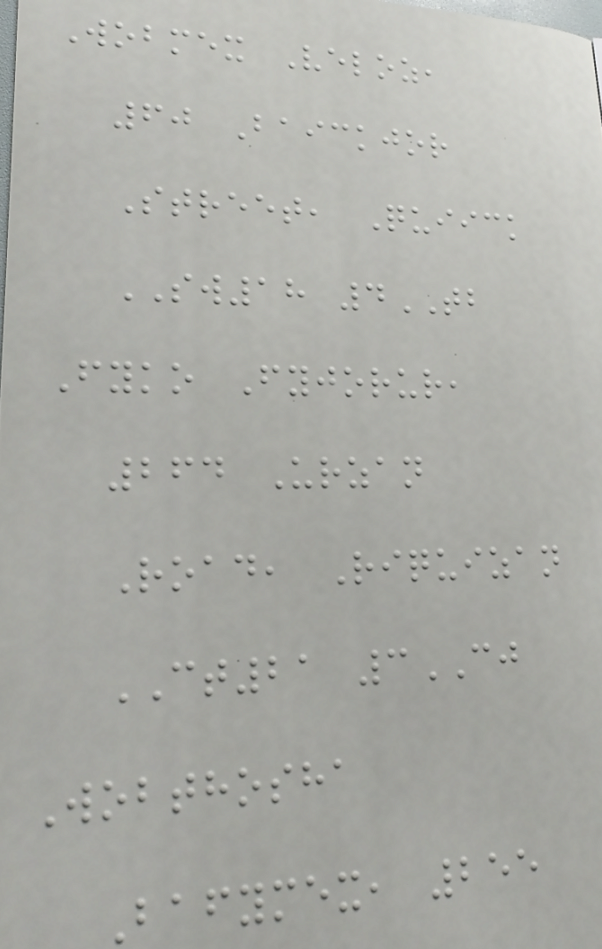Wobmex Veloz,
60 Baickjor
Street, Quiick
SW18 4TB
Fyko Fyjorur,
264 Urzan
Road, Riquizan
CT21 3CJ
Wobthosha
Bafymex, 255
